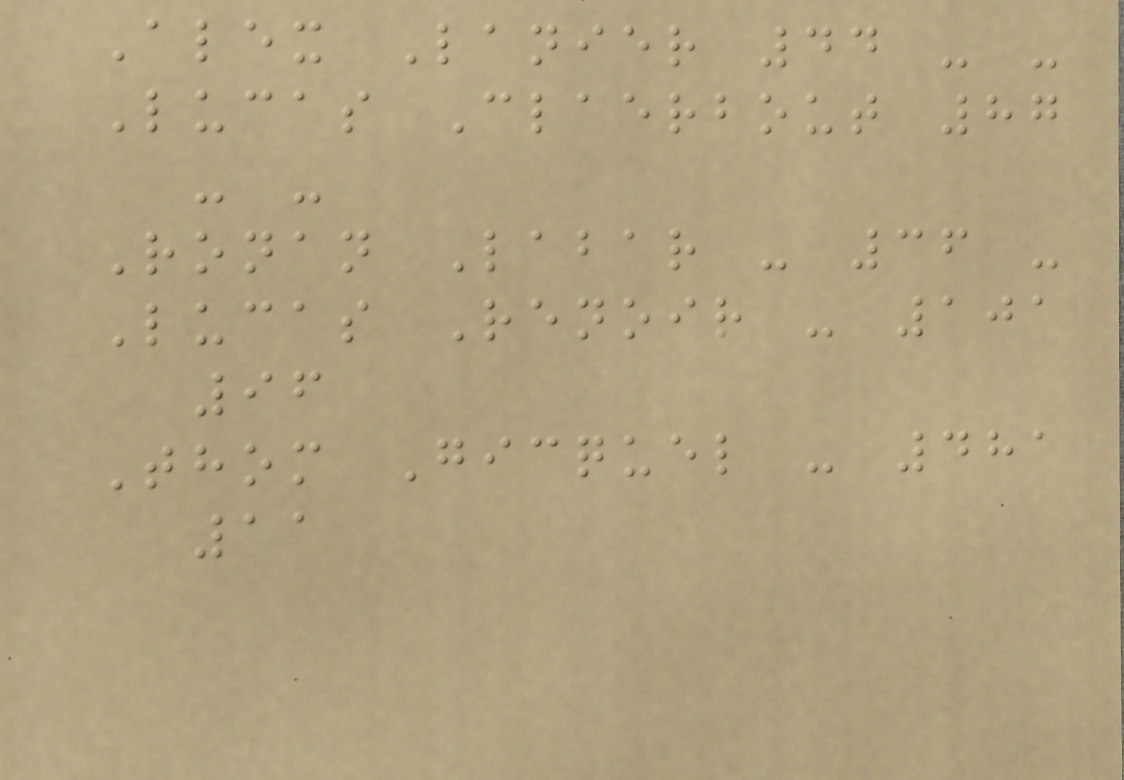Alex Lanier 44 - -
Lucas Claerbout 87
- -
Ronan Labar - 36 -
Lucas Renoir - 101
96
Thom Gicquel - 481
11
